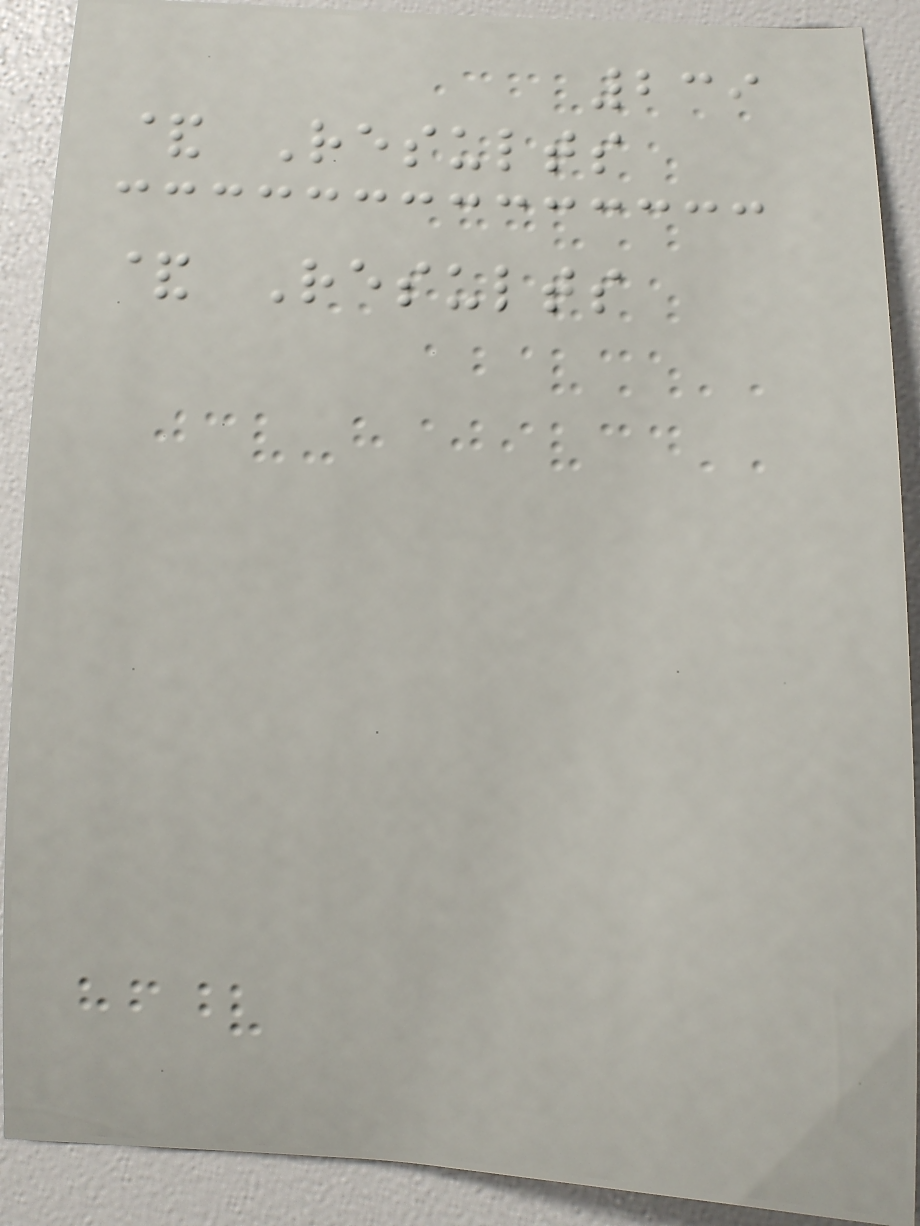239
& Results
& Results
